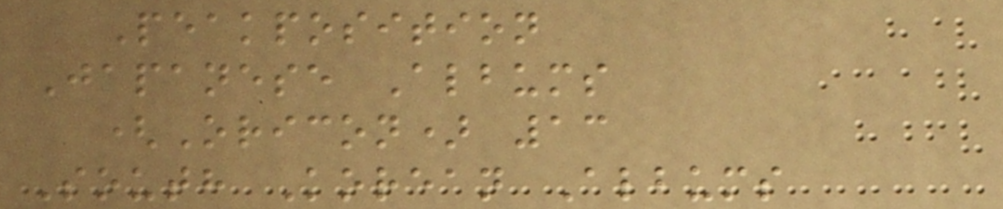Peakposition
Japanese Albums
(Oricon) 13
South Korean Albums
